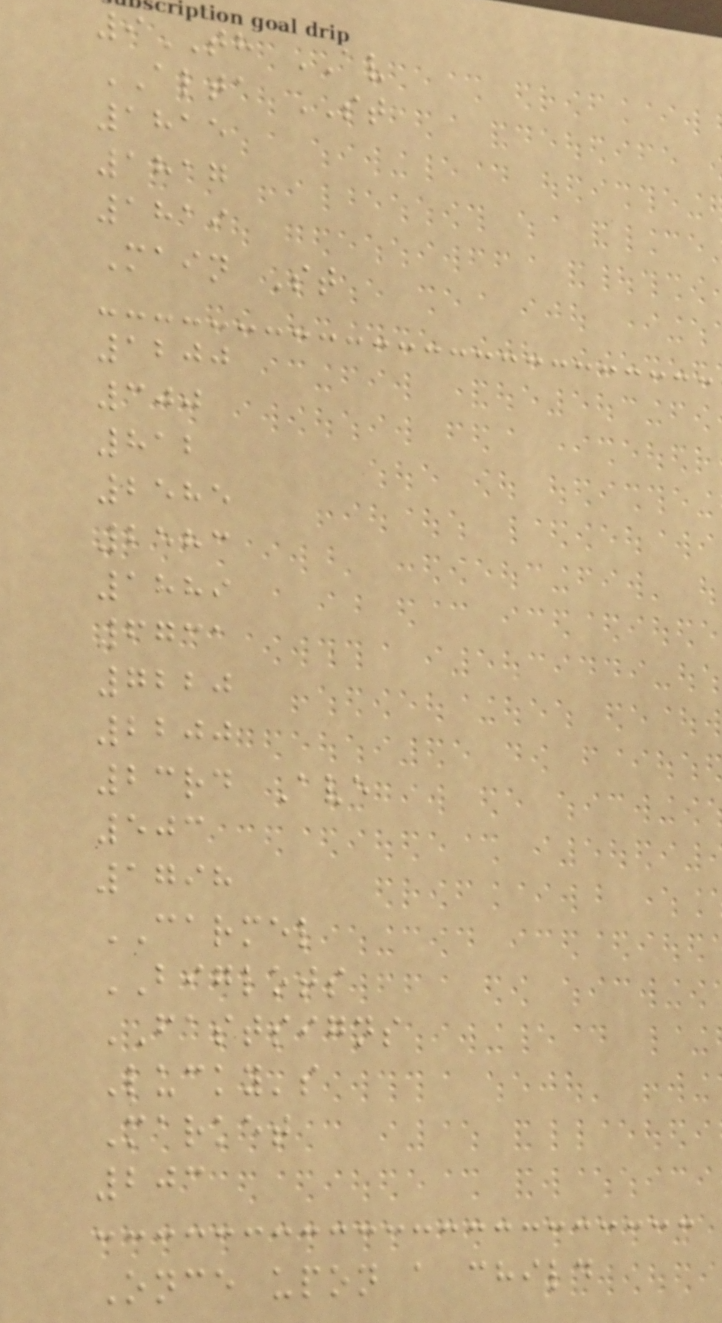9TH AV
ALTA ST
1815
1817
1819
Main St
1200
300
812
2585
2583
1889
6731
7220
2200
23rd Ave
503
1798
CARMEL
BIGLOTS
FASTSIGNS
Lucky's
Market
203
Once upon a child
